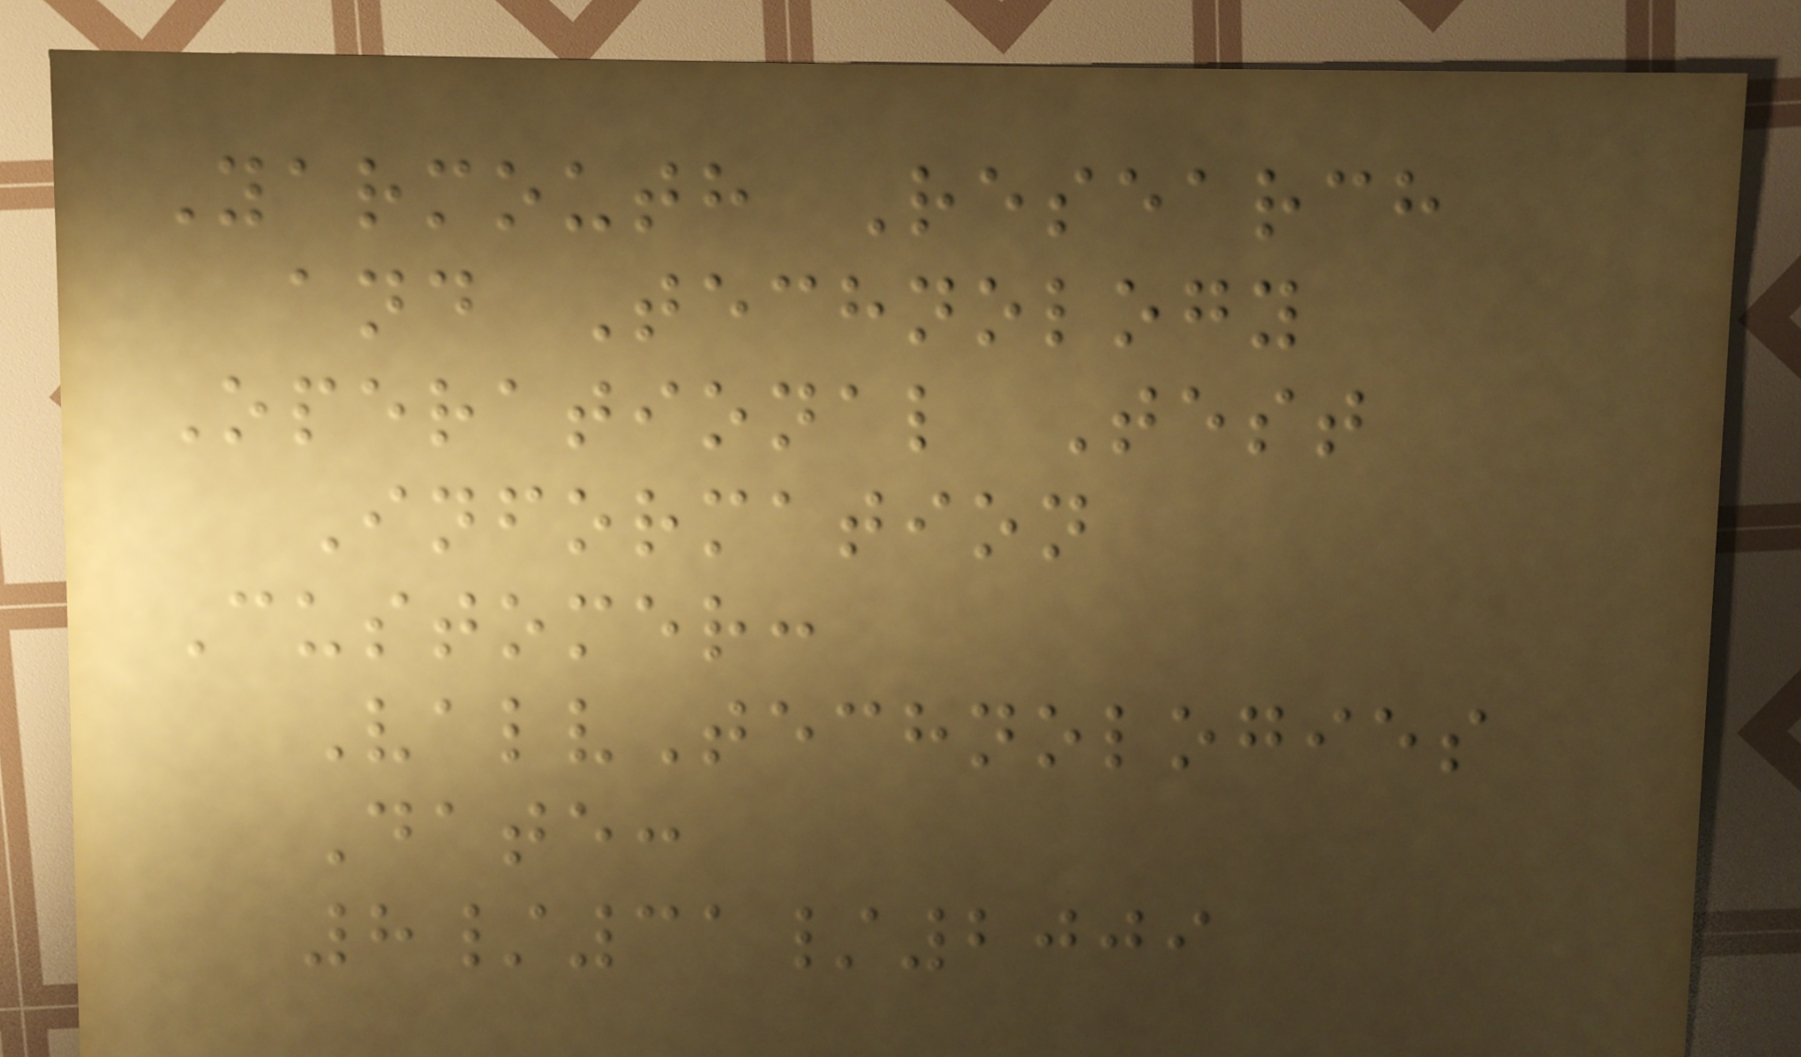Yarmouth Research
and Technology
Operational Test
Information
Customer:
ValvTechnologies
Date:
8/31/2009
